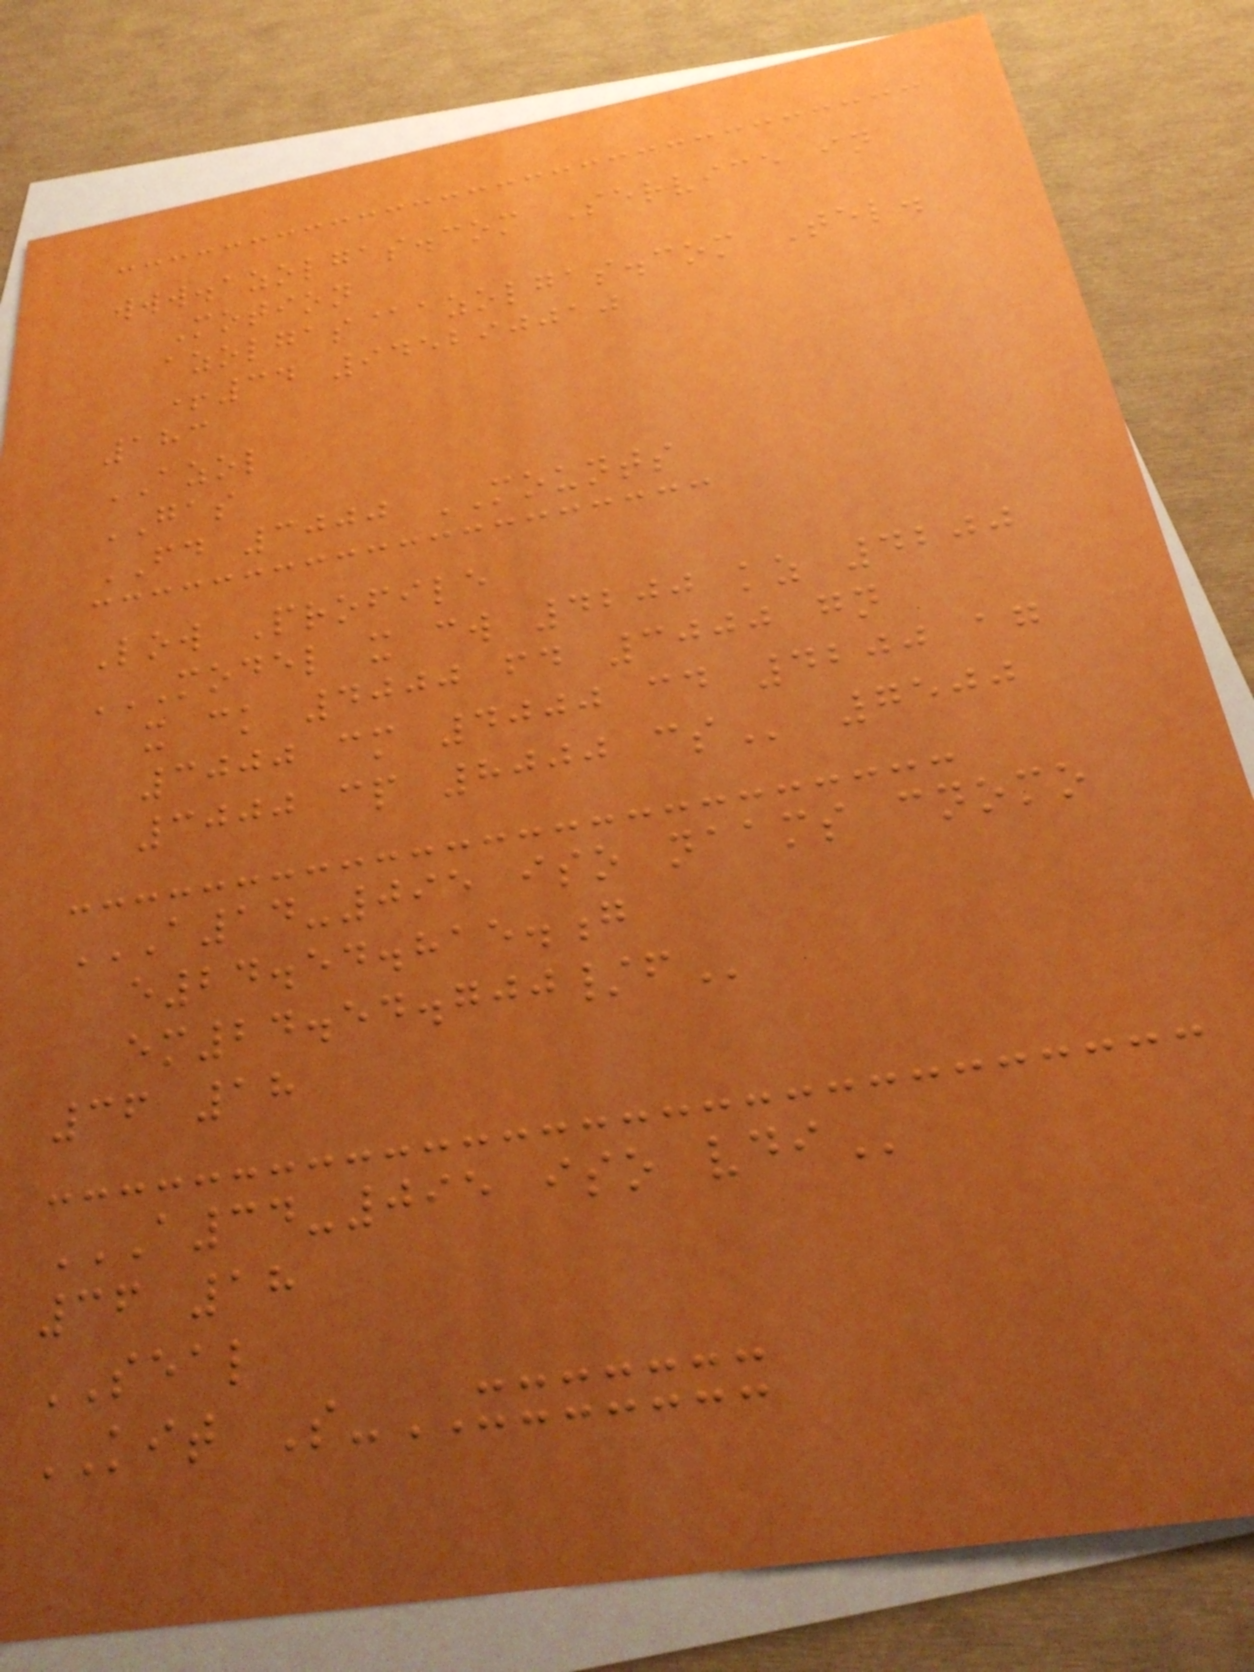www.azolgas.com Service in
Motion
azolgas@azolgas.com Tel.
+34 945290010
183
AZOL
GAS
FD 3000 MOUNTS
Low Profile
MODEL X CW 4200 KZ 4200
X CK 4000 FD 3000 GN
3000 CM 4000 CD 4200 AG
3000 CP 8000 CS 7500
A14-095 ISO NAAMS CNOMO
E24.54.815.G
EM24.54.700/F
36 18
A34-095 ISO VDI
36 18
SEAL
KIT S-XXXXXXX
